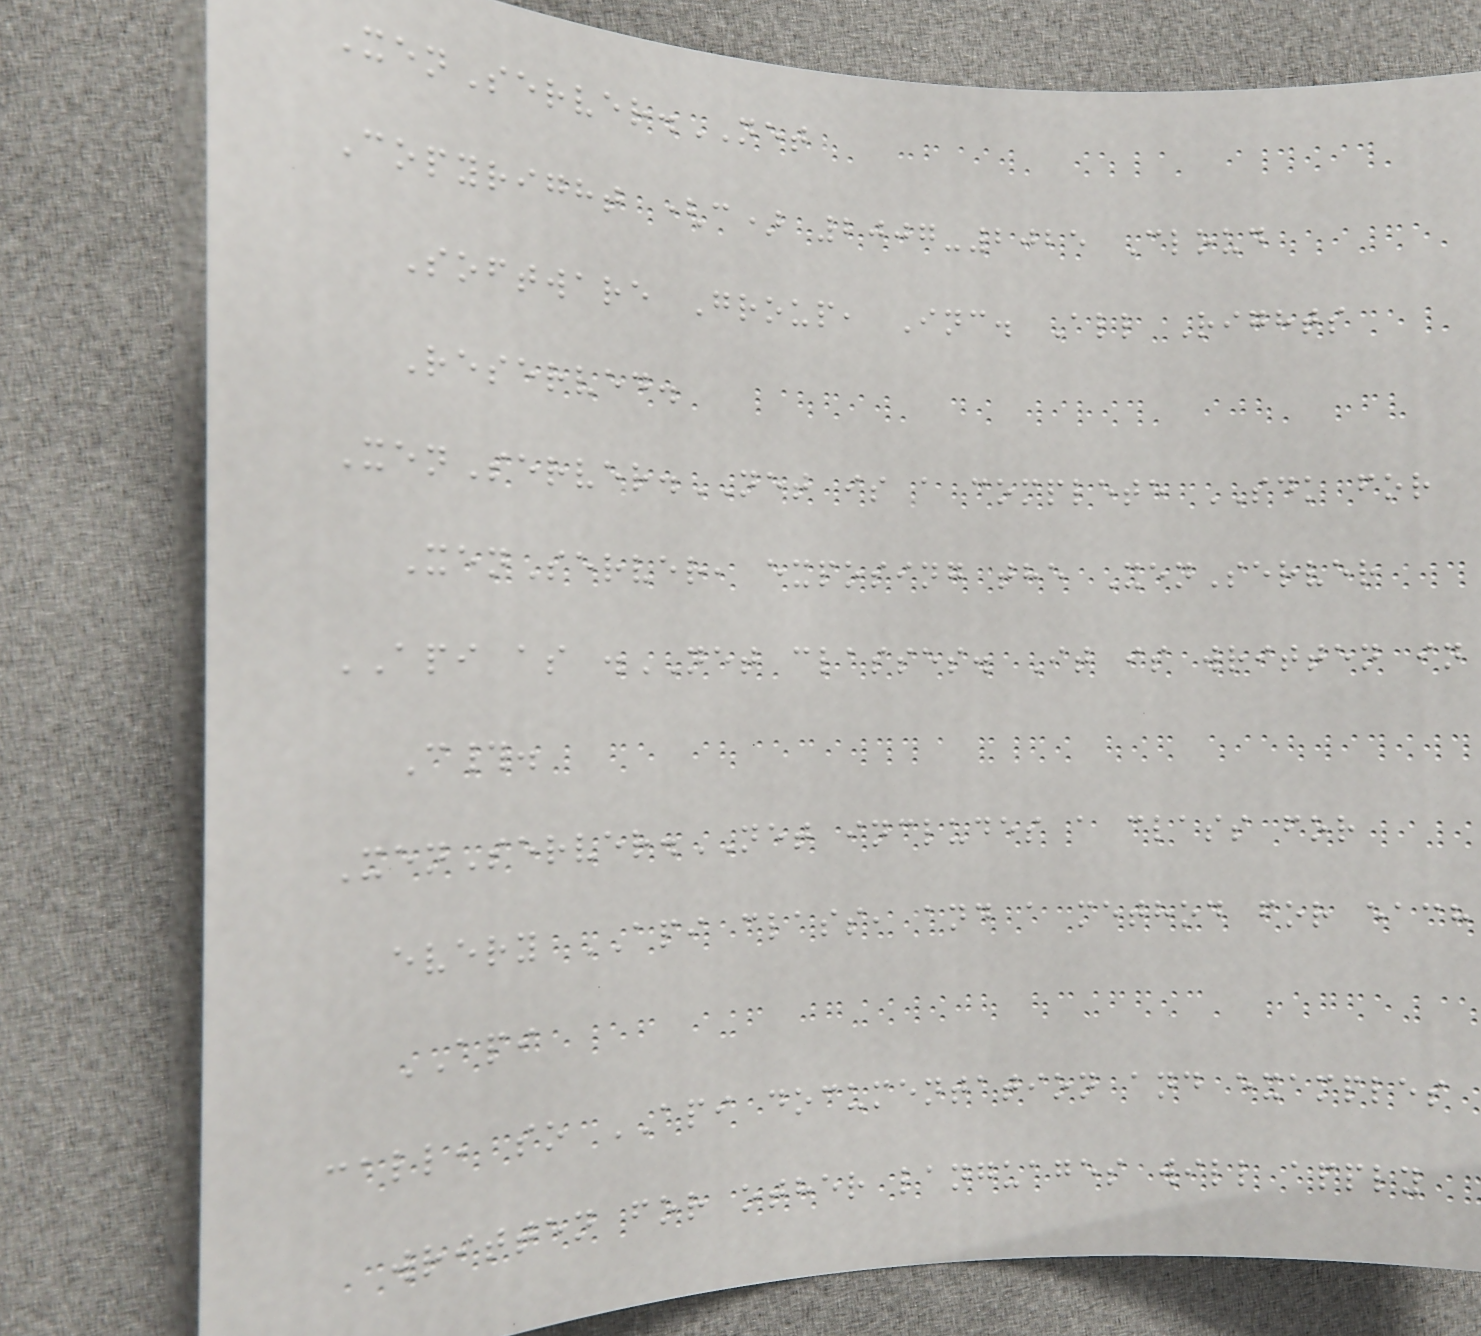XenServer.NET
Copyright (c) 2007-2025 Cloud
Software Group, Inc. All Rights
Reserved.
XenServer.NET is a complete SDK for
XenServer, exposing the XenServer
API as .NET classes. It is written in
C#.
XenServer.NET includes a class for
every API class, and a method for each
API
call, so API documentation and examples
written for other languages will apply
